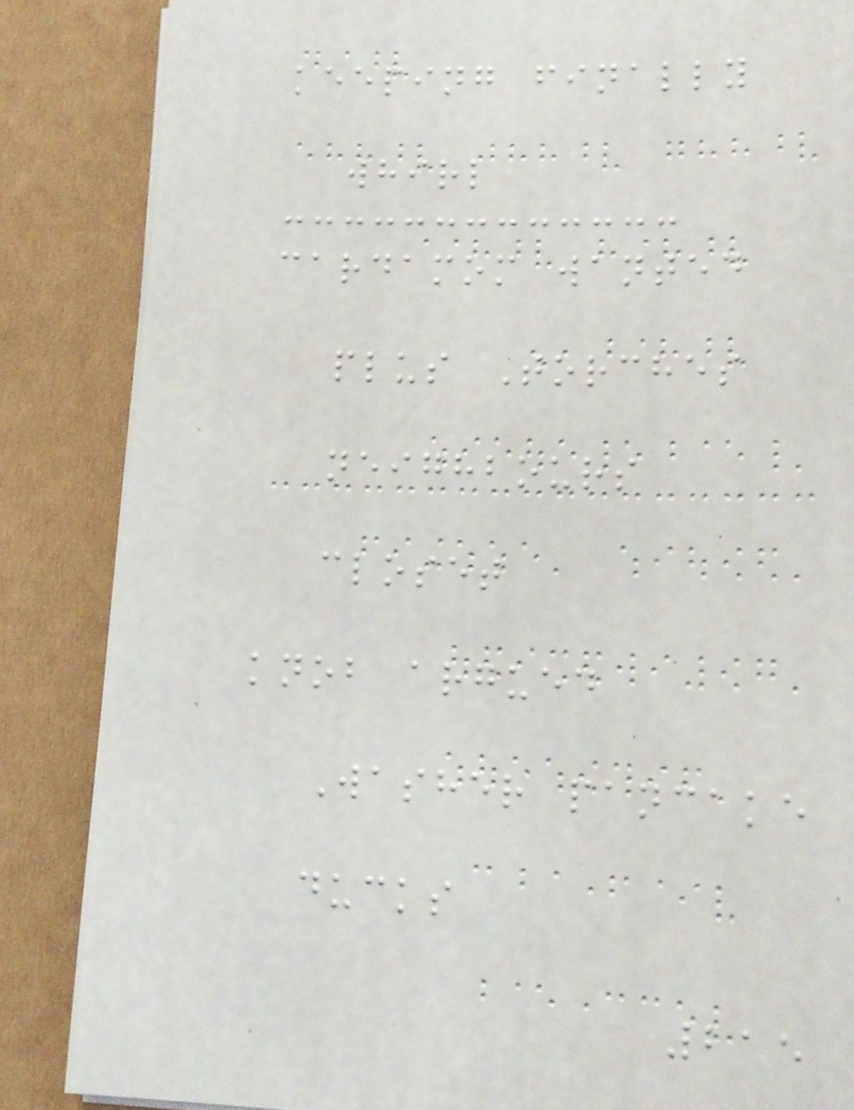keeping finally
whirl
cardamom wanted
plus Torches
neighbours
closet
knob argued
Washer pancake
ducks
215
